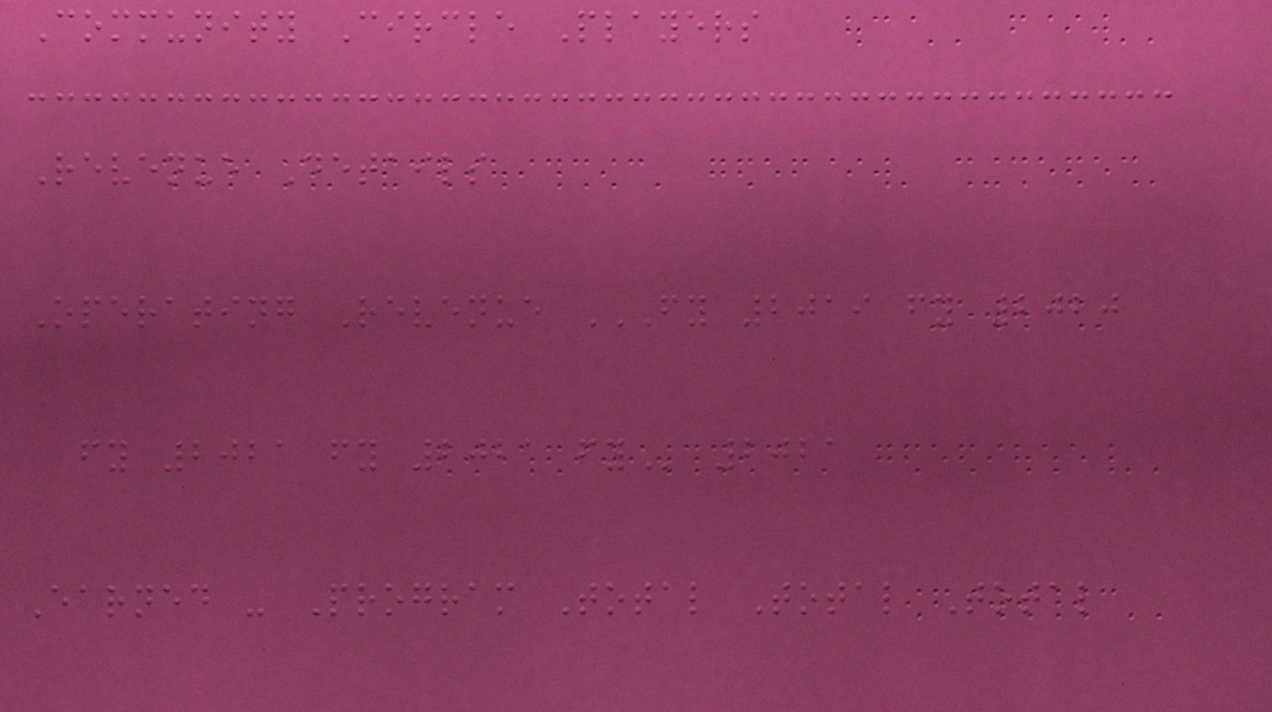Community Circle Players
Revenue Details
Operating Revenue FY 2019 FY 2020
FY 2021 FY 2021 FY 2021
Earned - Program Total Total Total
